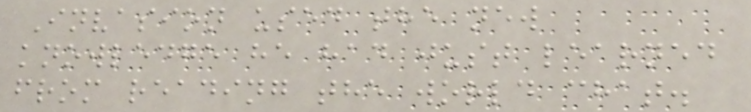Invasion used the new
knowledge he had just learned
from reading the world chat.
